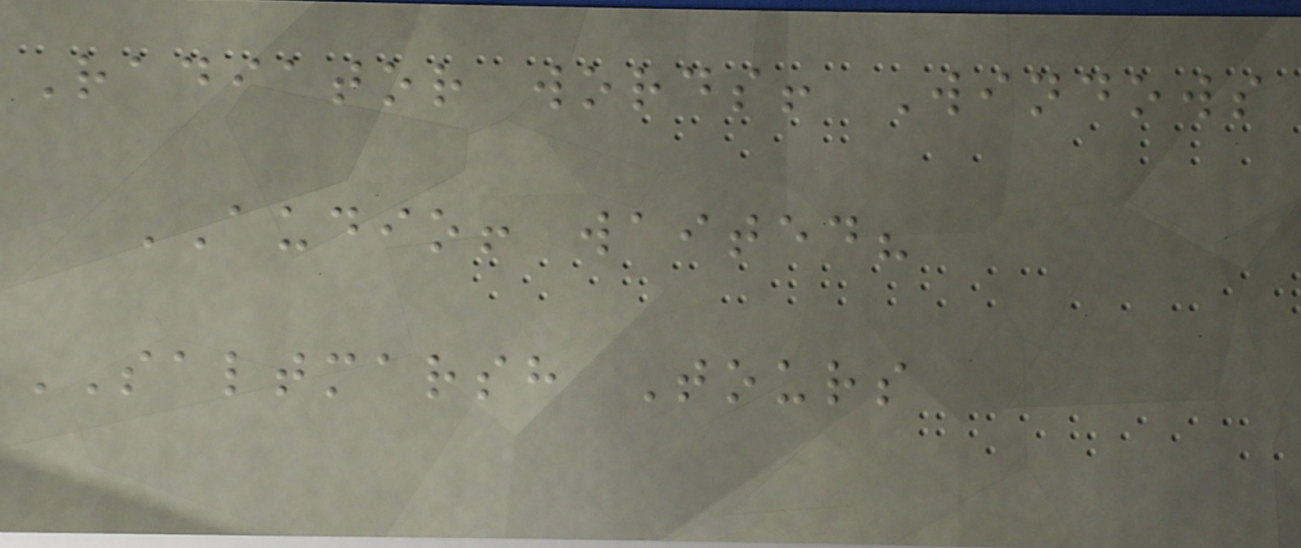Radiator words! Windows
AUDIO! waited?
SALTMARSH Tours
